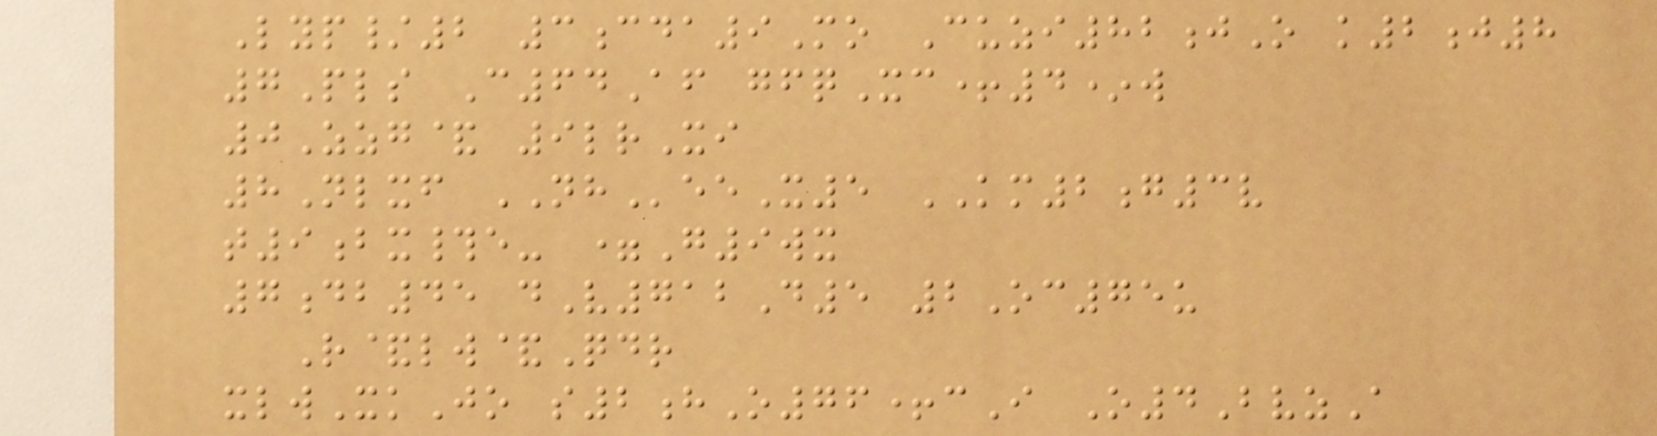Lyp/2 3cda9Mo Cuzi82jO k2j8
7Pls C64Af gfqXc+4*w
0Zzg& 9lrXi
8Nlxf NHeeX5 KM2g3v
t9bx#e- =G9wx
7db45 dV712D5 2Oc75u
R&lw&Qdr
xlwXkJo s2hO76+cI O4BvzA
